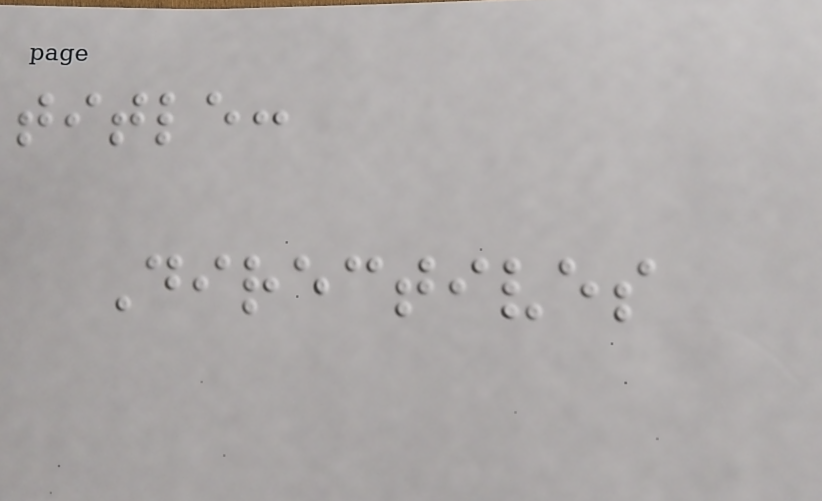title:
Directives
